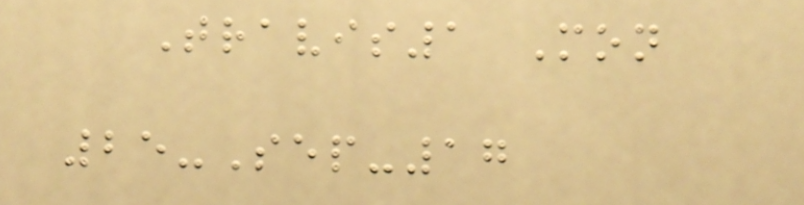Travis1 Mon
25-Sep-17
